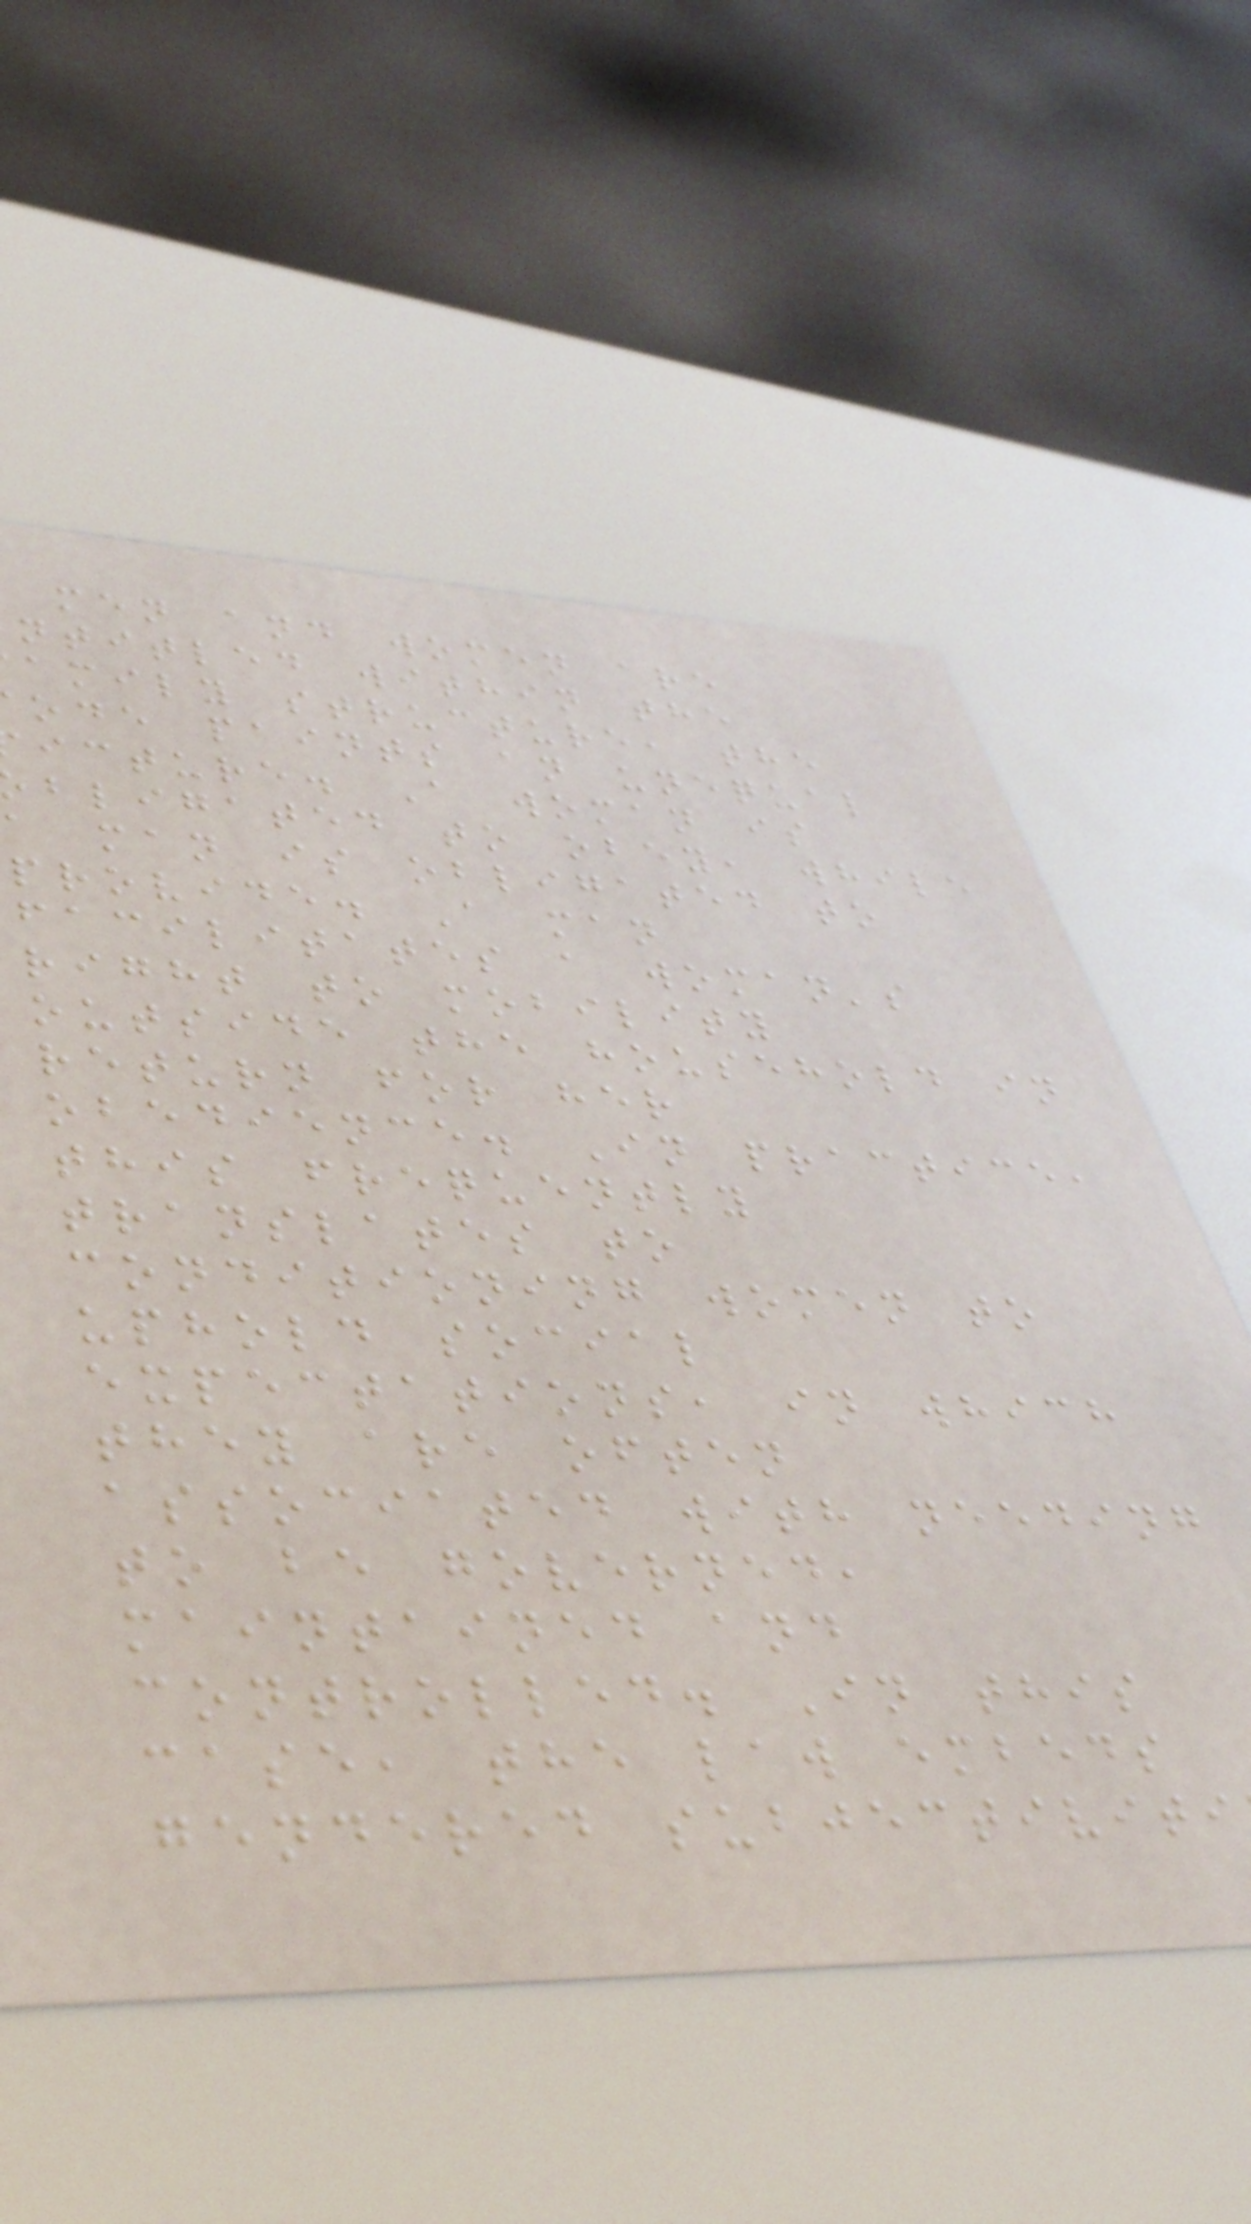men and women are
ntitled within the
amily structure, the
ode paints an unequal
icture. A woman is
bligated to obey, while
a man is obligated to
provide. A man
facilitates a woman's
right to mobility
outside the household in
return for her
obedience. In practice,
this frequently
translates to
conditioning women to
uphold social
expectations, in which
they are often
associated with needing
to be governed,
maintained and
controlled. In this
case, the law embeds
gendered subjectiviti
